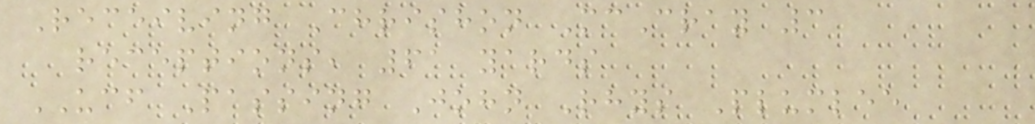Receiving Chrishon McCray 3
receptions, 61 yards
UCF Passing John Rhys Plumlee
